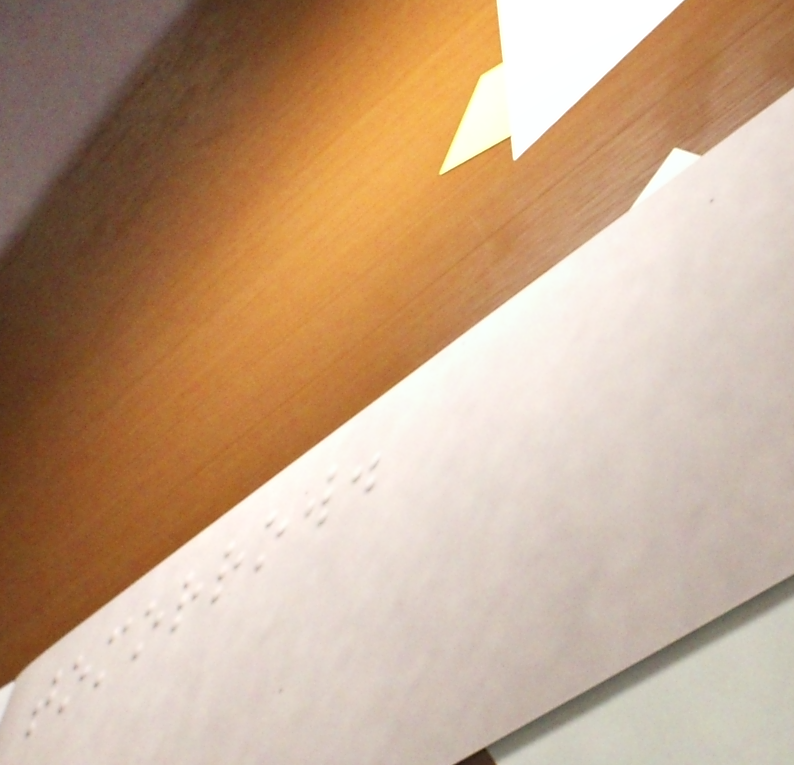tomorrow.
